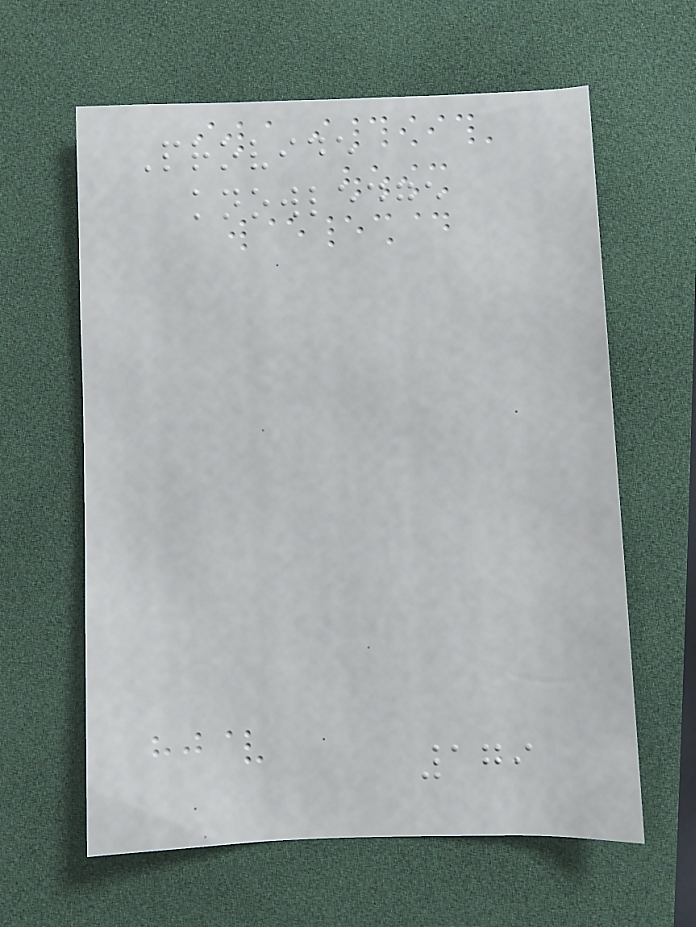Provide
knowledge
179
